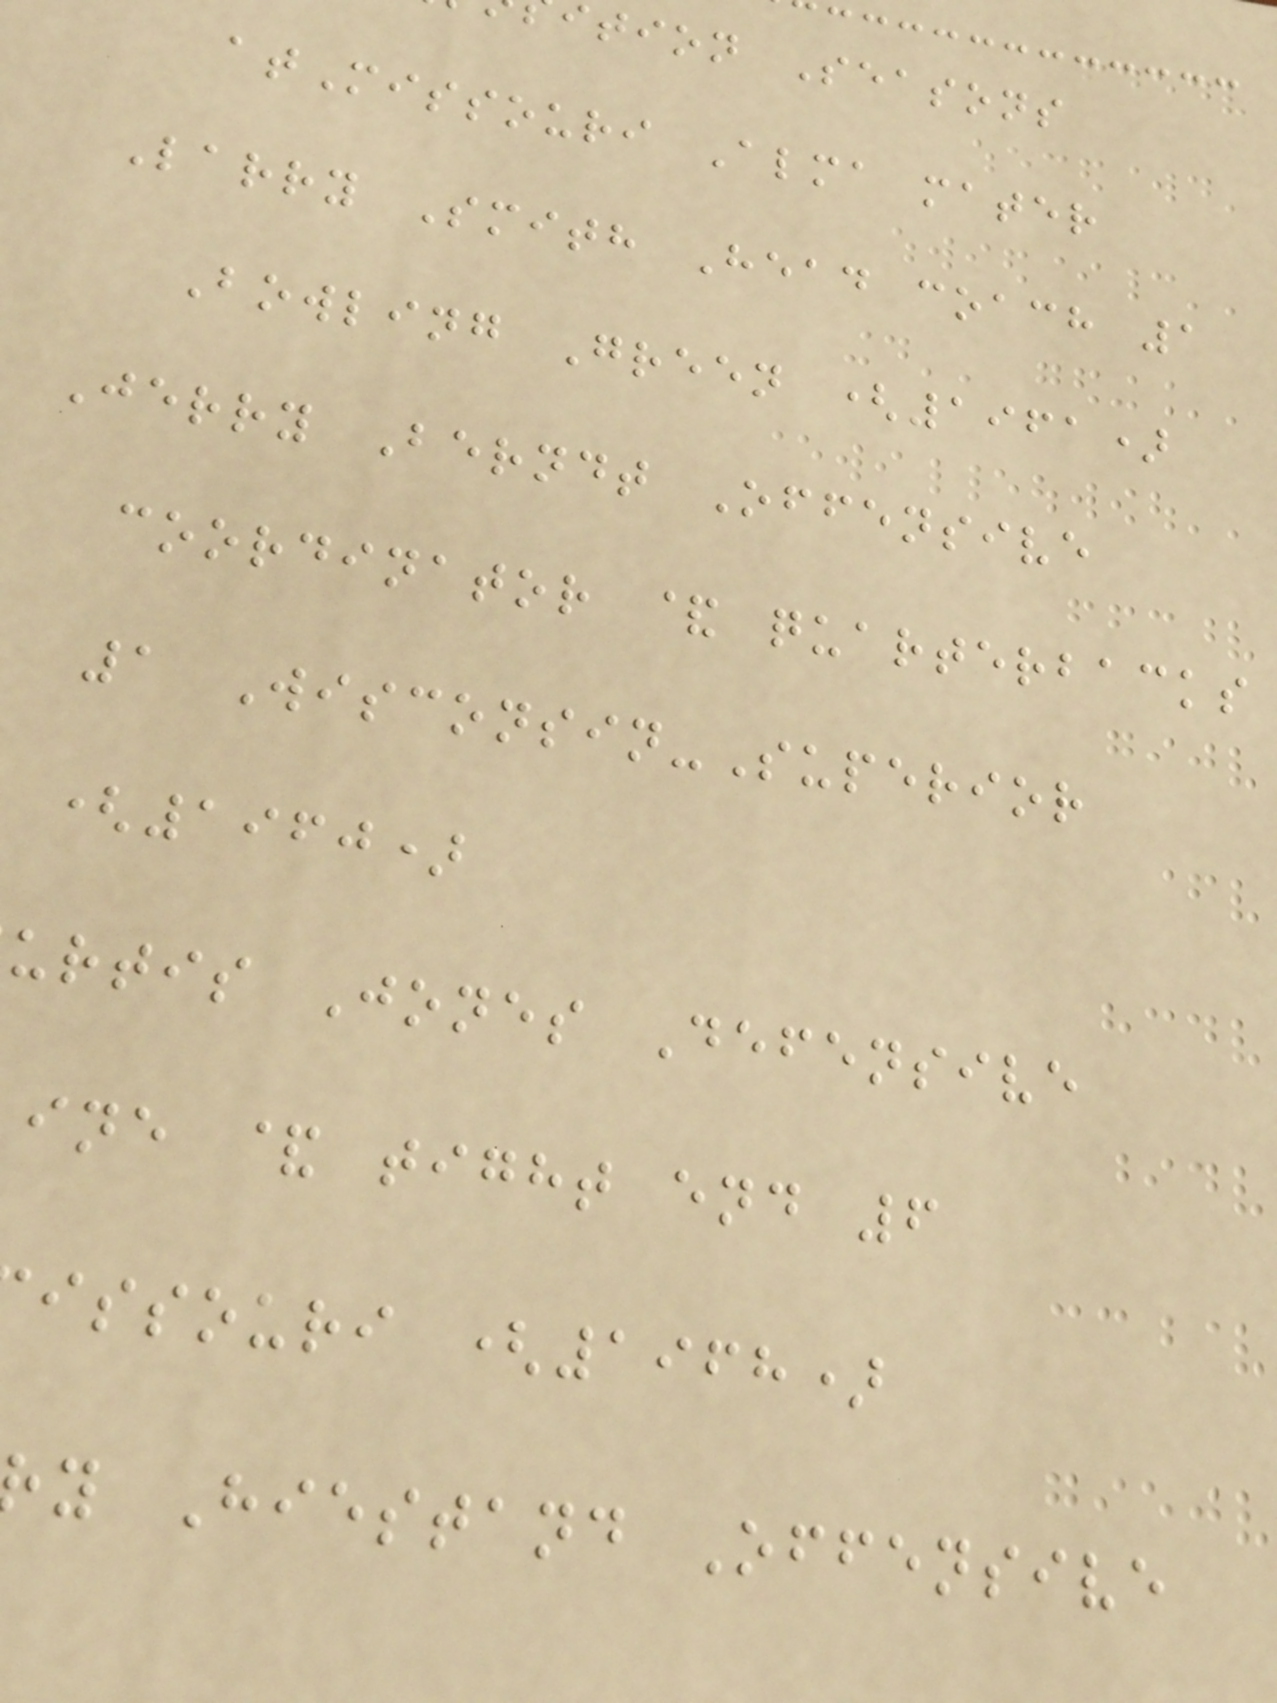tion Seasons
atMissouri Alma mater
Larry Smith Head coach 1
Bowling Green (1961)
Jerry Berndt Offensive
coordinator & quarterbacks
1 Wisconsin-Superior
(1960)
urtis Jones Defensive
ine & tight end 6
issouri (1968)
y Hiestand Offensive
